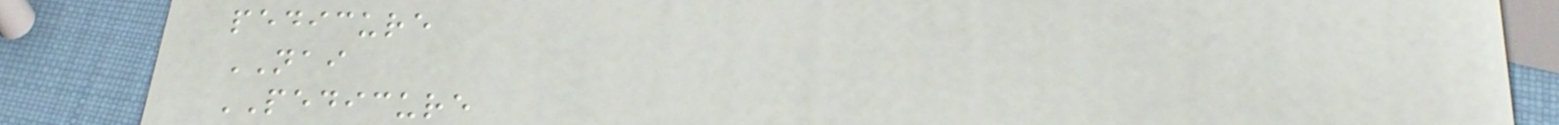pedicure
NAI
PEDICURE
